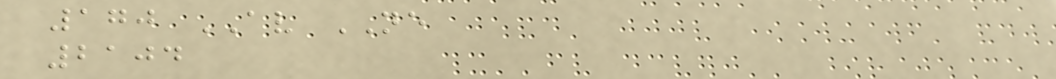170 AV NE
2104
